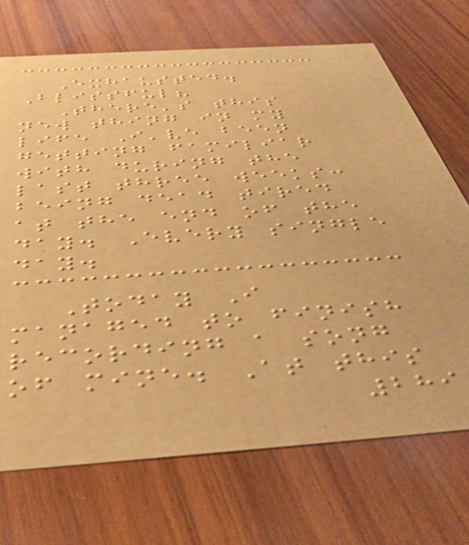Exhausted.
Blissful?
There's this
new thing in my
life I've been
getting familiar
with during the
last three weeks:
being dead tired
at the end of the
day. Every single
day.
Today I
managed to finish
recording a song
of mine. At this
289
